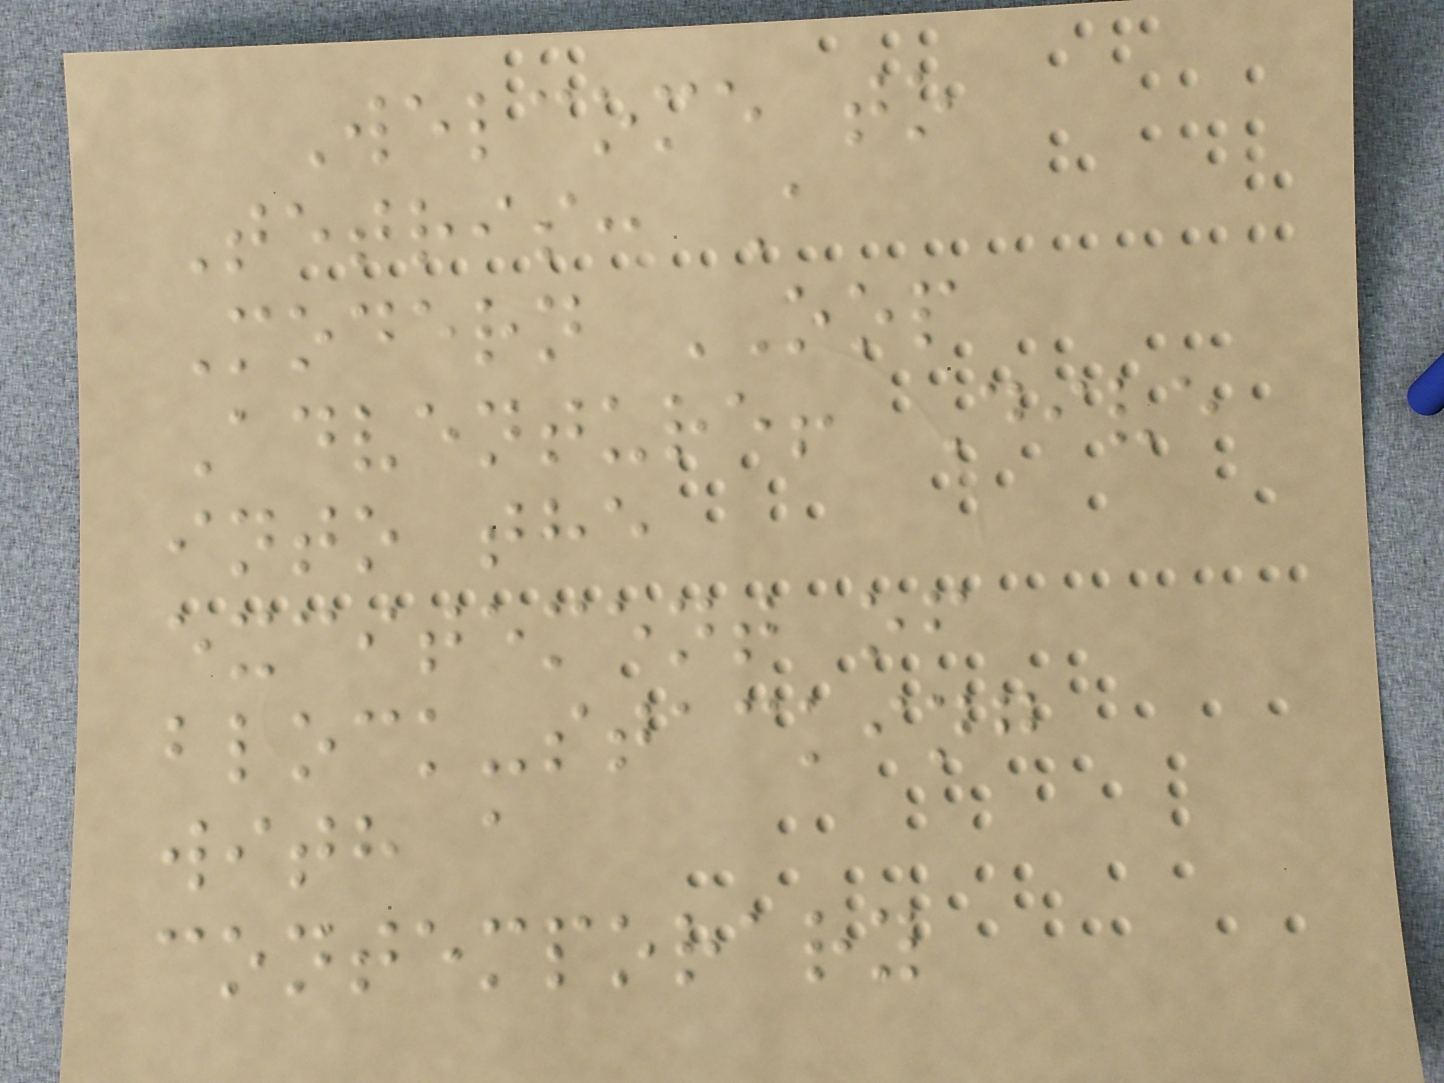Welcome to
Tetris: A
Modern OOP
Adventure! Dive
into the
excitement of
block-stacking
with a
contemporary
